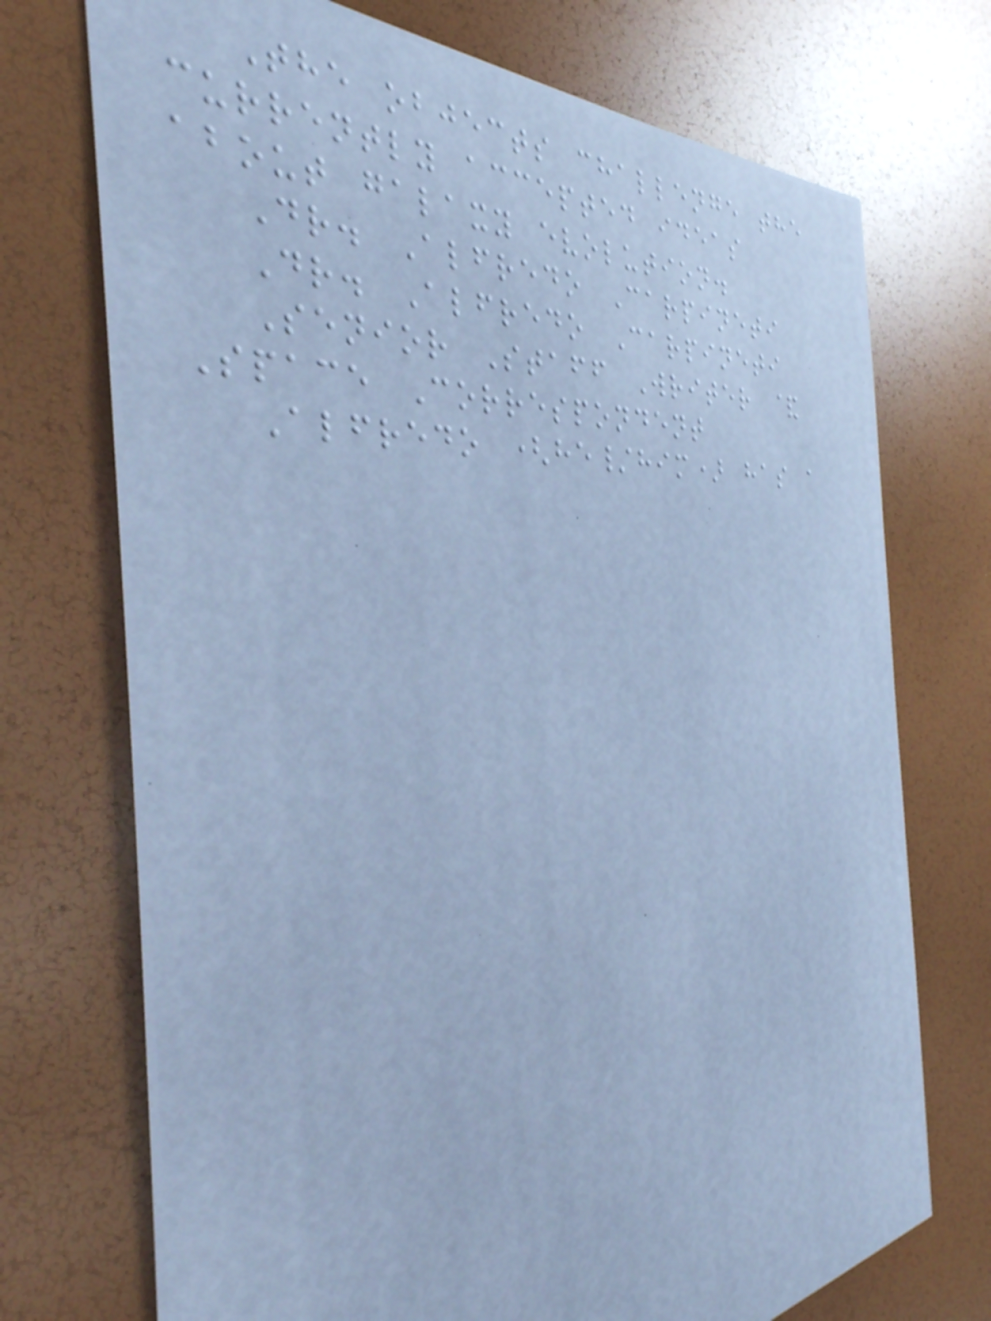The objects challenge the
currently accepted ideas
about galaxy evolution.
Dr. Alfredo Carpineti
Dr. Alfredo Carpineti
Senior Staff Writer &
Space Correspondent
Alfredo (he/him) has a
